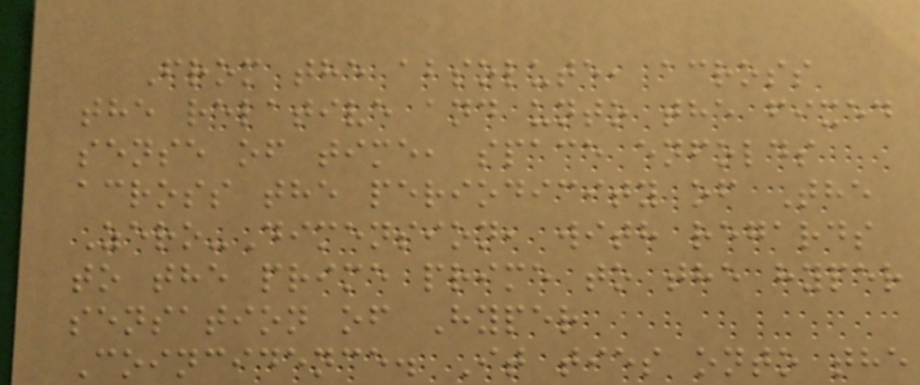From the absolute, across
the relative and unto the fixed
sense of time, space enfolds
across the periodicity of The
Zero-Dimension, with regards
to the prime prime to the hyper
sensation of Hyper
Coincidence. It ties onto the
